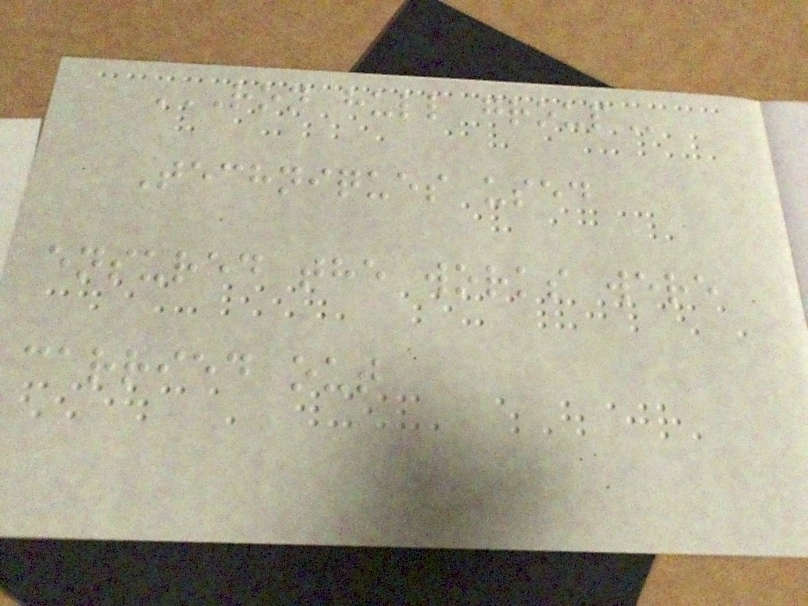RON HULL GROUP
Techniques used
ensured the works were
carried out
